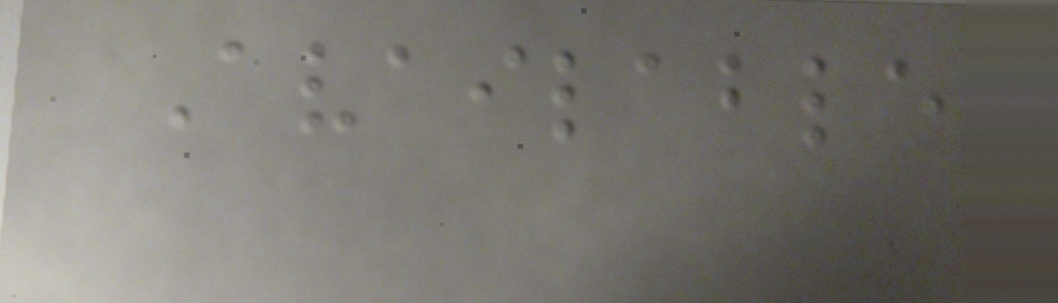Available
